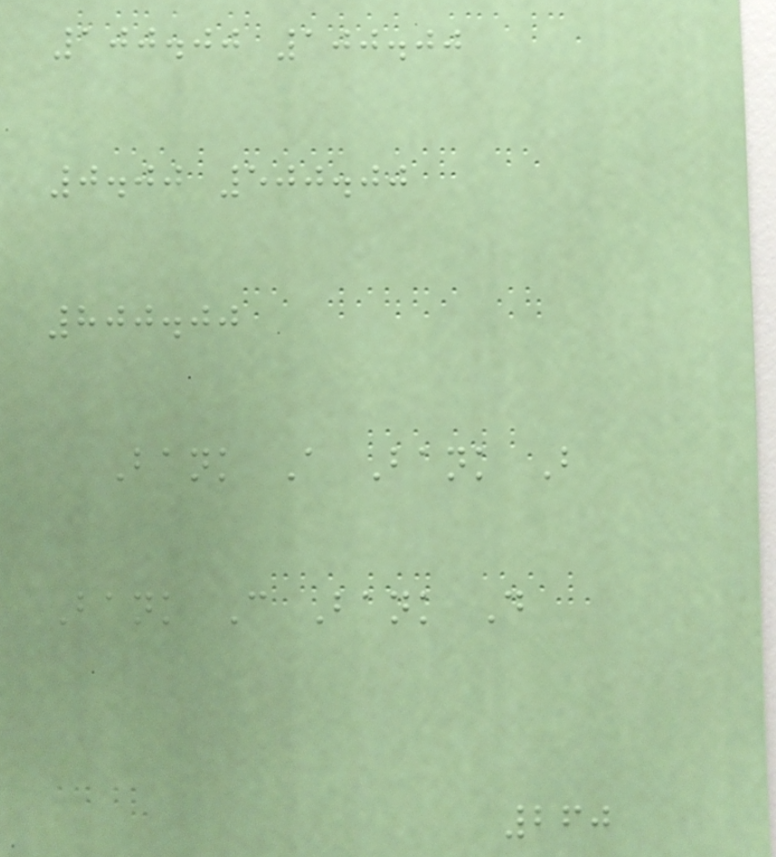100.00 100.00
0.00 500.00
800.00
Bank A Bank B
Bank C Bank D
260
